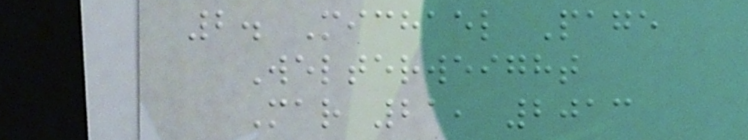2. Michael Page
Welterweight
Mar 21, 2013
